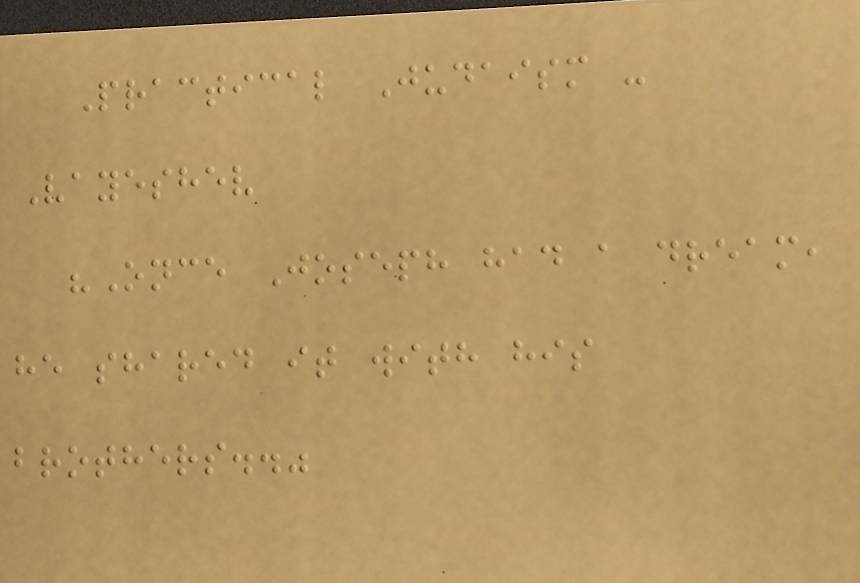Practical Judaism -
Vayeshev
"Once Joseph had a dream,
he shared it with his
brothers.."
